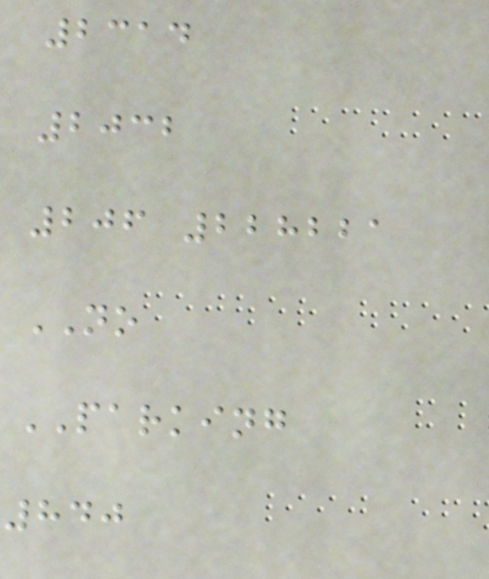2314
2032
206 228221
NO
PARKING
840
